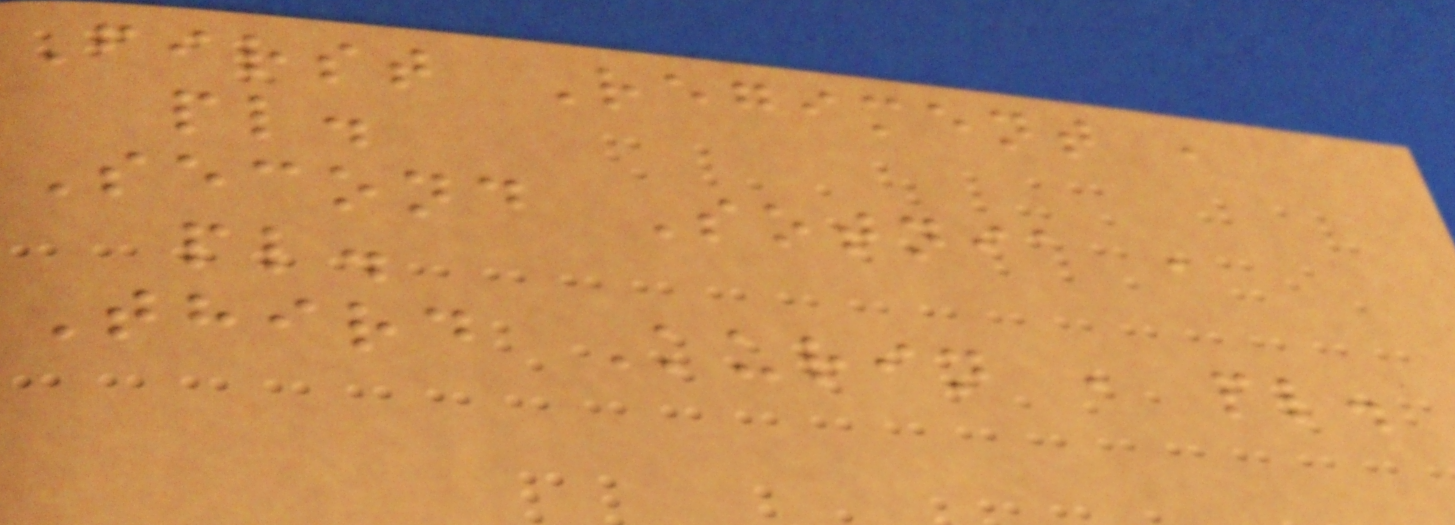First Regiment ,
pl.
Second Sotnia ,
pl.
Third Kurin , pl.
